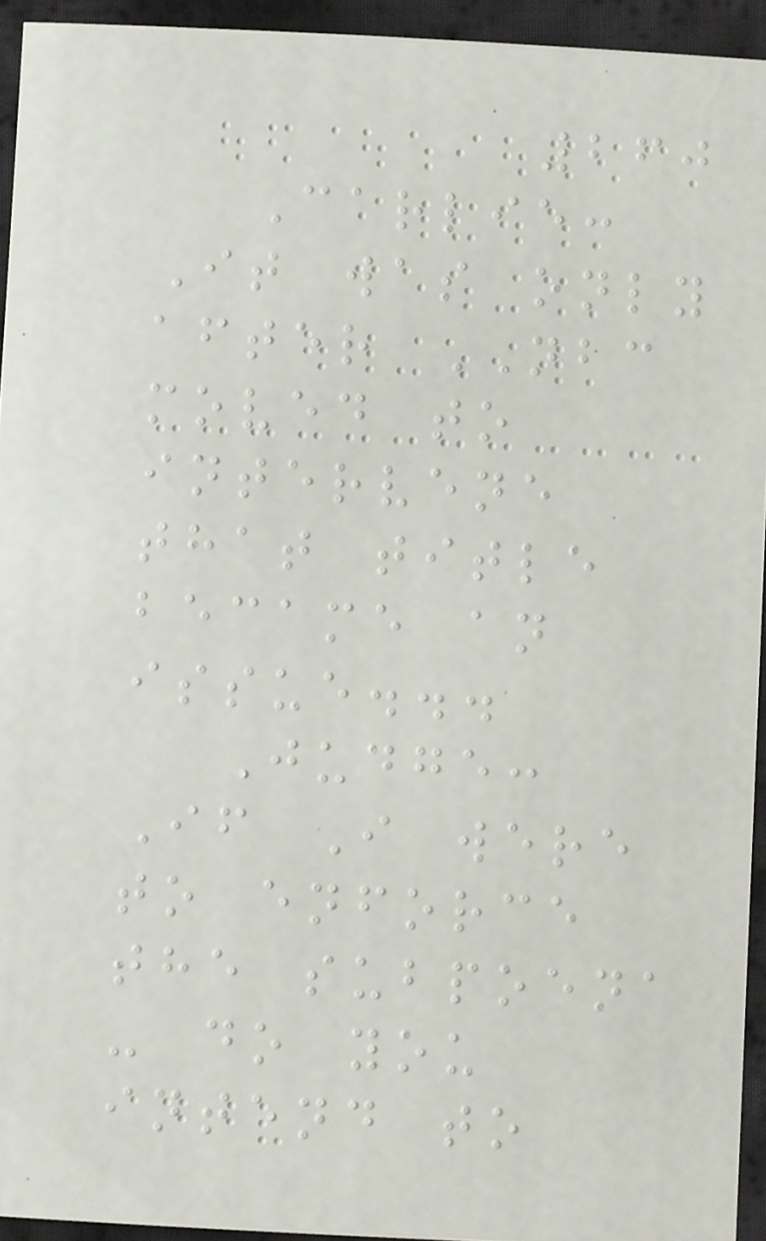260
Carlie:
It was only
after NBC
moved to
intervene
that title
became an
issue...
Judge:
If I were
to enforce
the subpoena
- do you
intend to
